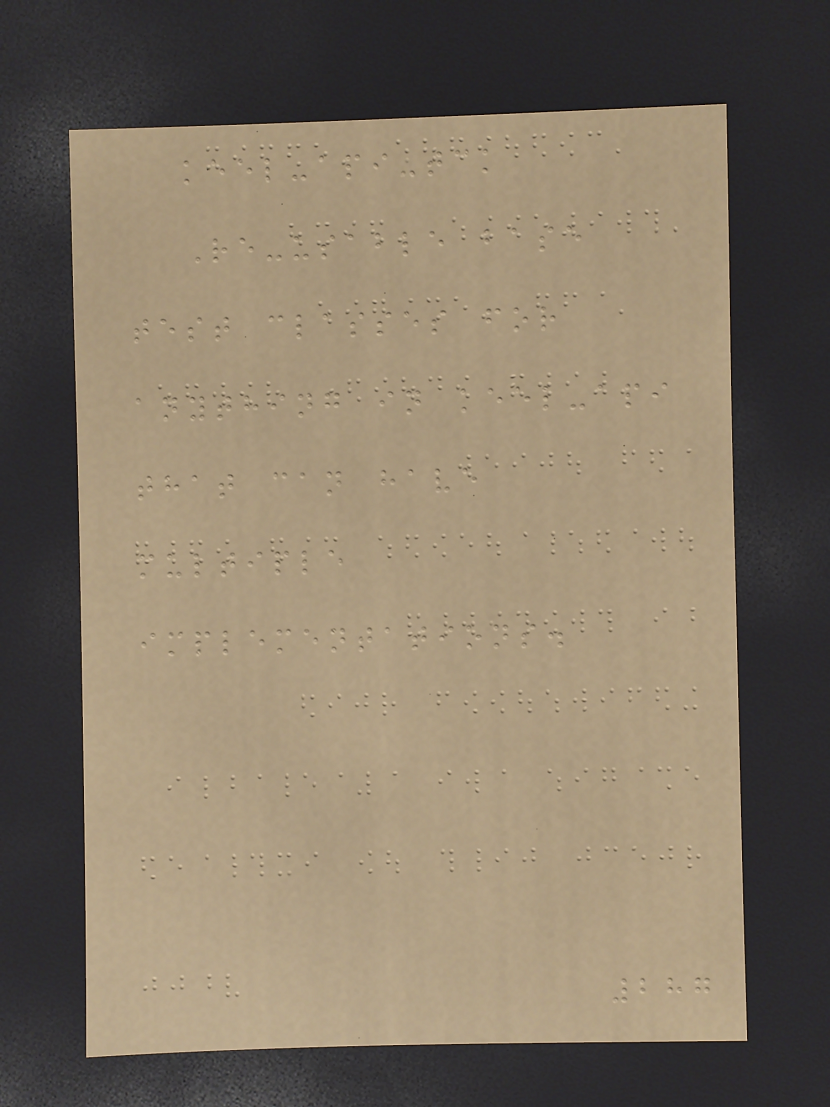keel-api-tck
Re-usable base
test classes for
anything in keel-api
that can have
multiple
implementations.
287
